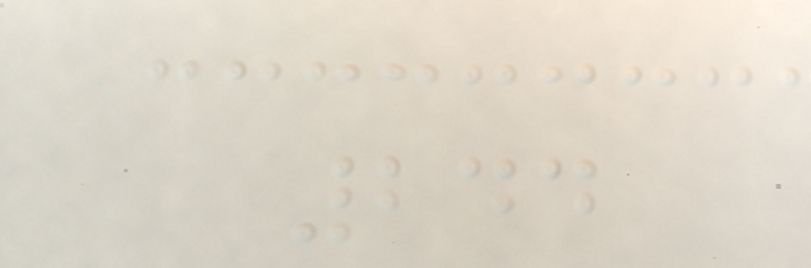244
